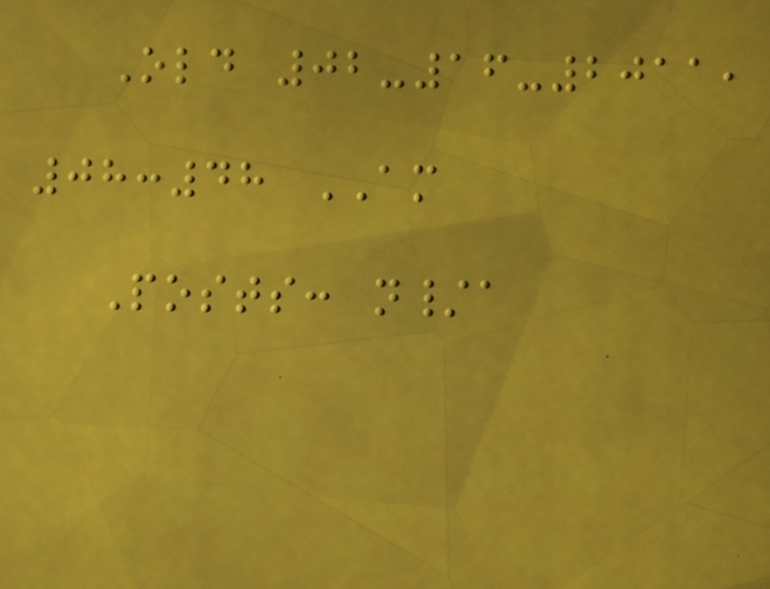Old 02-16-2011,
08:48 AM
Posts: n/a
